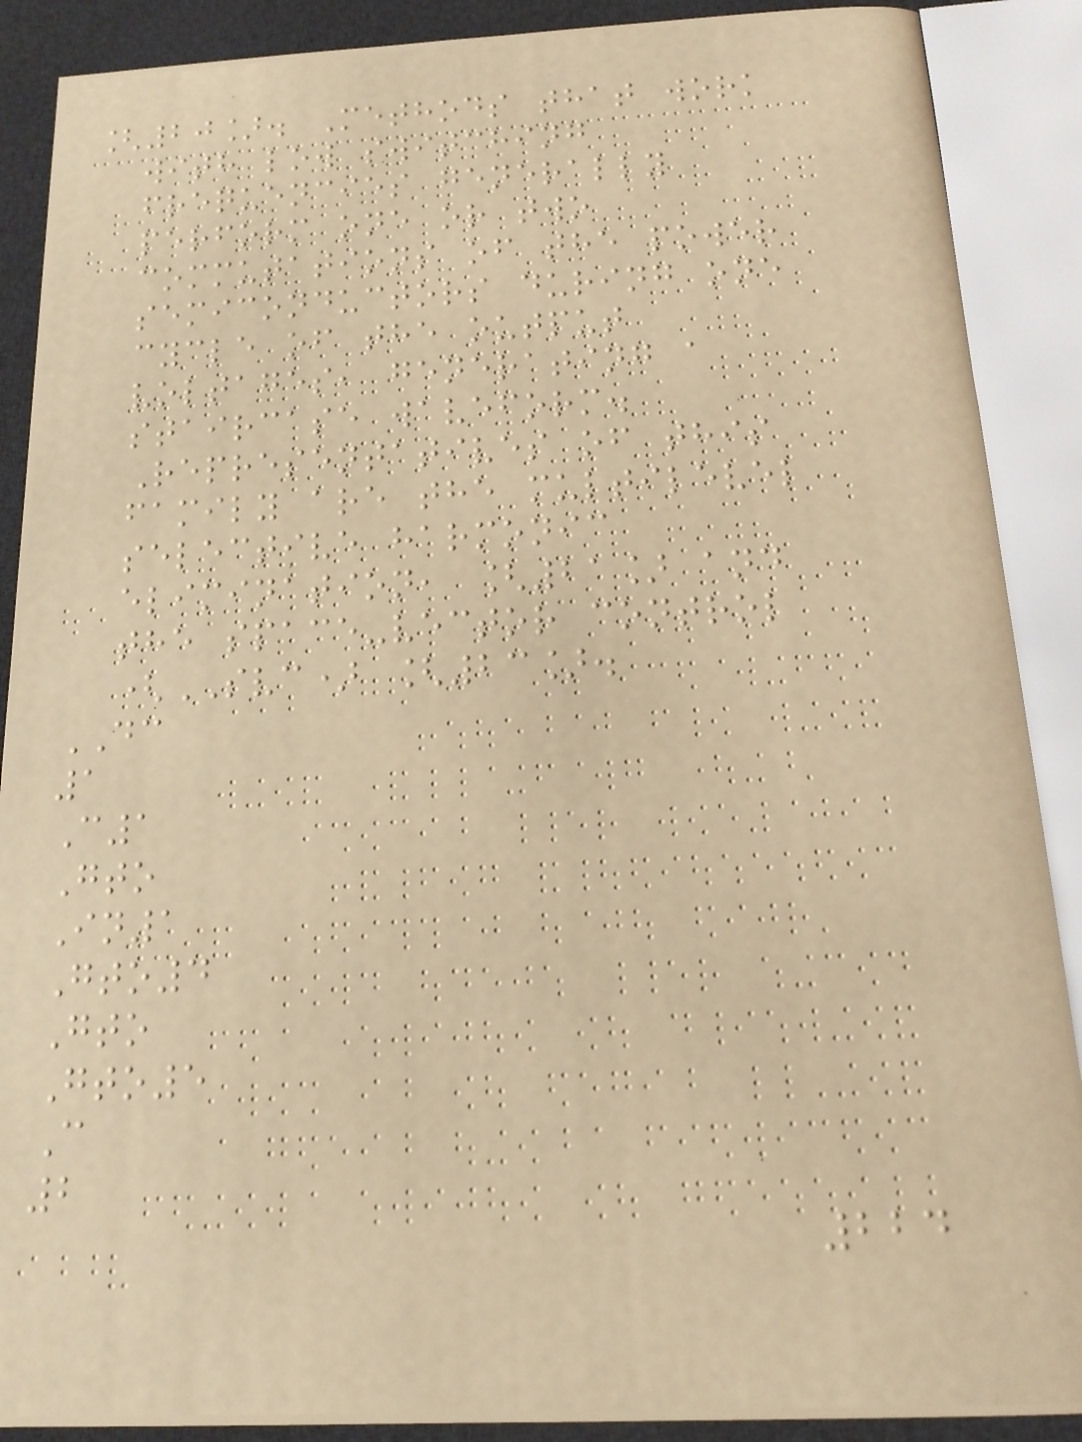[20]. Methods that work
with low switching
frequencies generally
perform one or two
commutations of the power
semiconductors during one
cycle of the output
voltages, generating a
staircase waveform.
Representatives of this
family are the multilevel
selective harmonic
elimination, [21] and
the space-vector control
(SVC) [23].
DC
1
C1
Gto
In1
Gto4
Gto
Gto5
C
2
224
